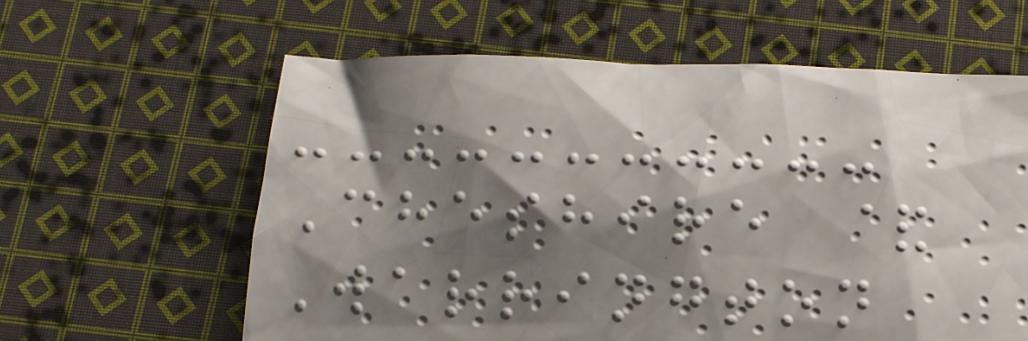Cheshire &
Warrington
